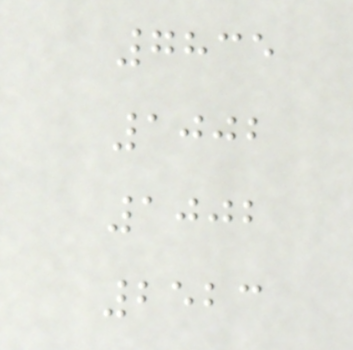7835
1002
1002
2523
